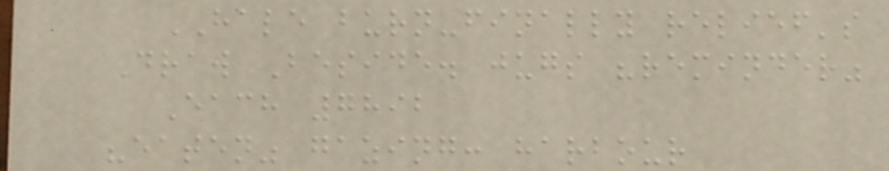HALE burn-finally relief's
Draw Beside. jugs "reminder"
Each 7892
"eaten" gazing: harbour
